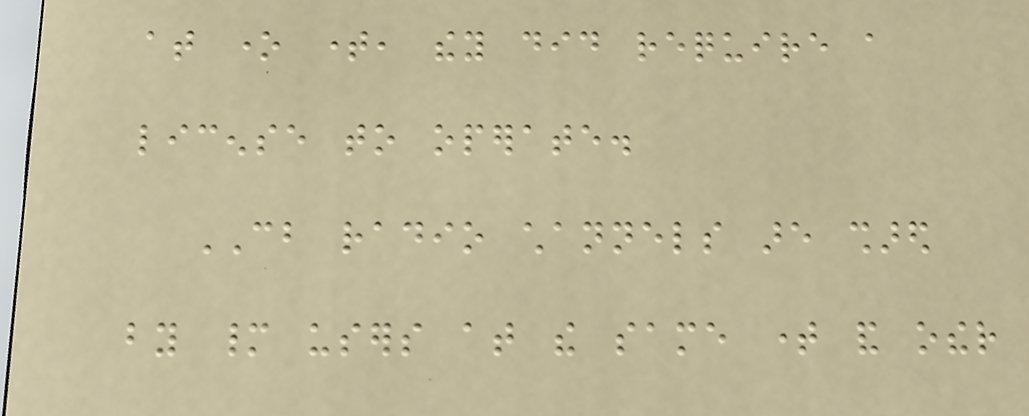at one time, they did require a
license to operate.
CB radio channels are shared
by many users at the same time and other
